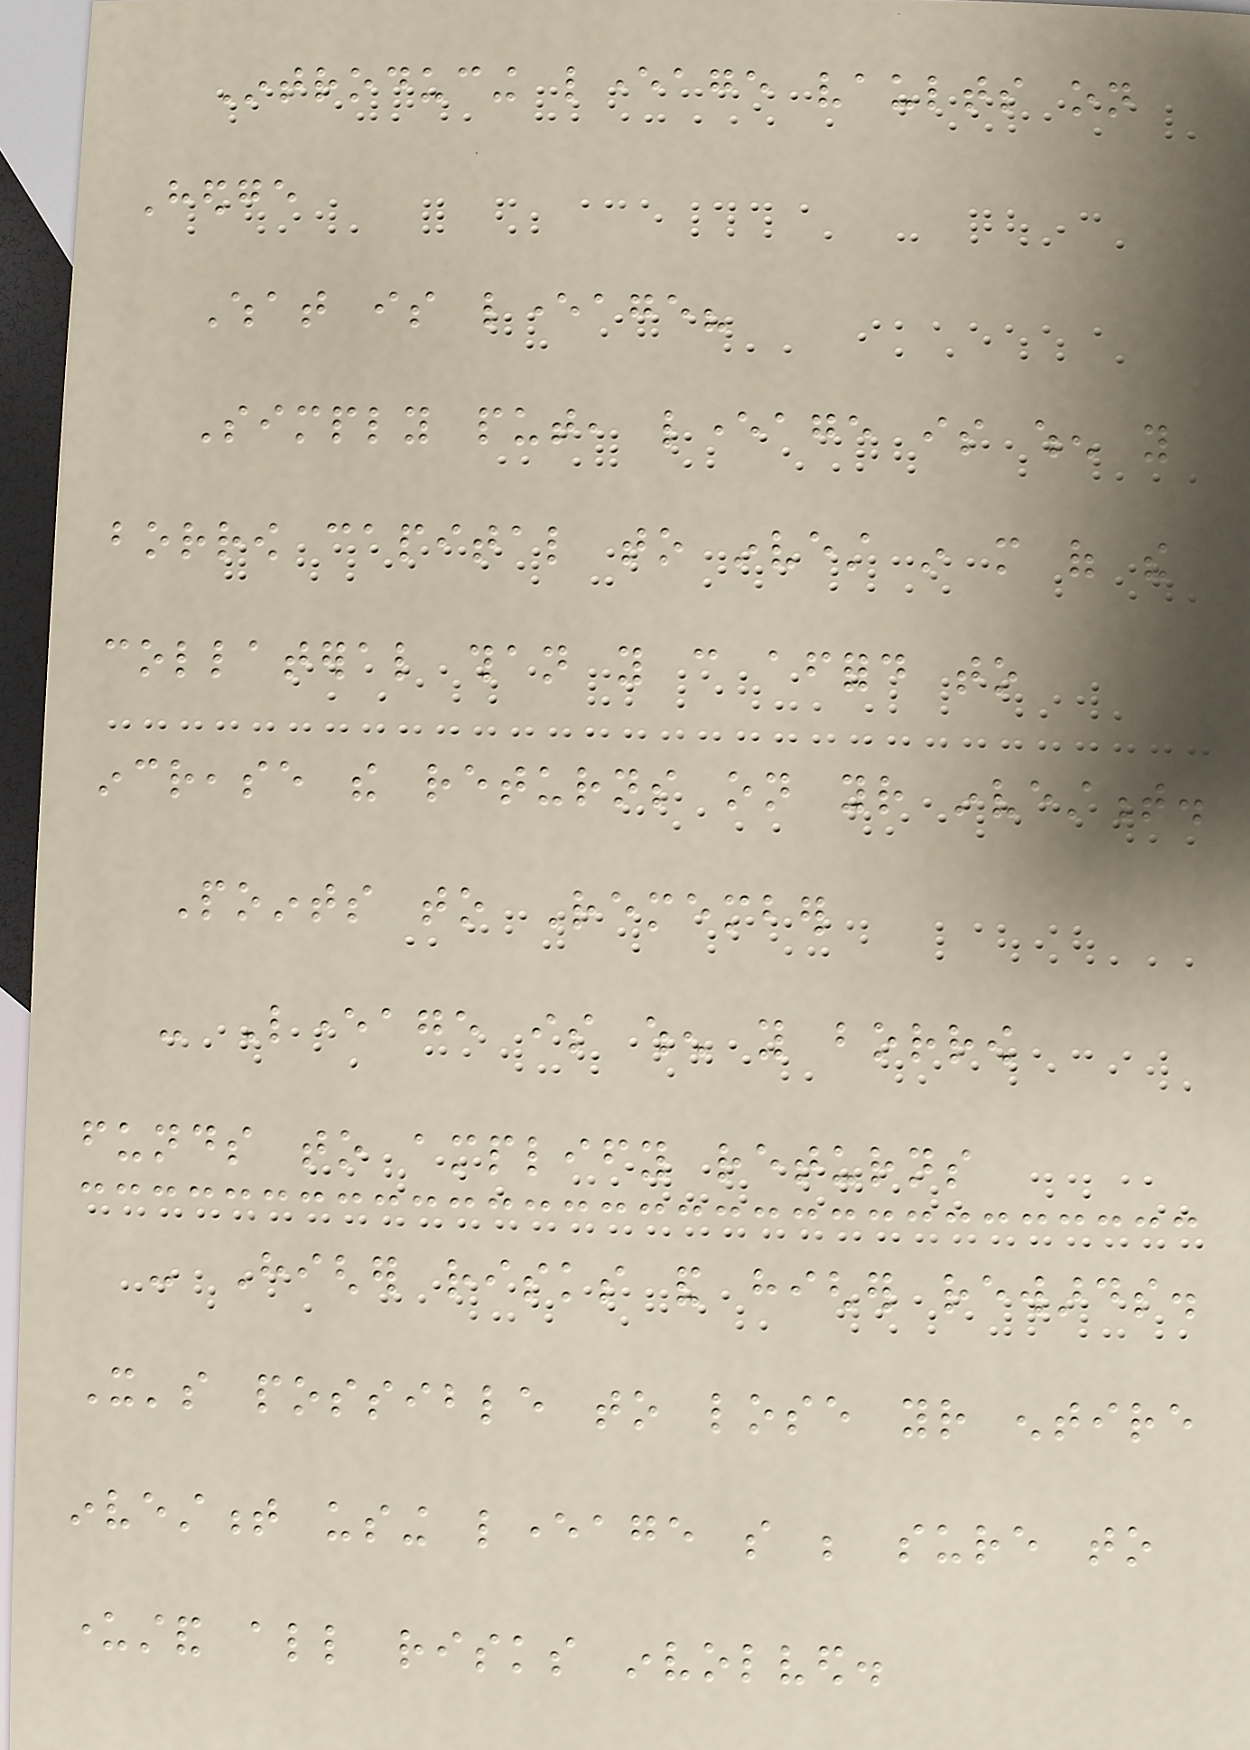Introducing leverage vaults on
Hedge
What is leverage?
Simply put, leverage is when you
borrow capital to invest in more of the
collateral than you can afford to
increase the returns on your investment.
Points to Remember
- Leverage is when you borrow
funds to amplify returns
- Higher risks and higher rewards.
It's possible to lose your entire
investment using leverage so be sure to
understand all risks involved.
